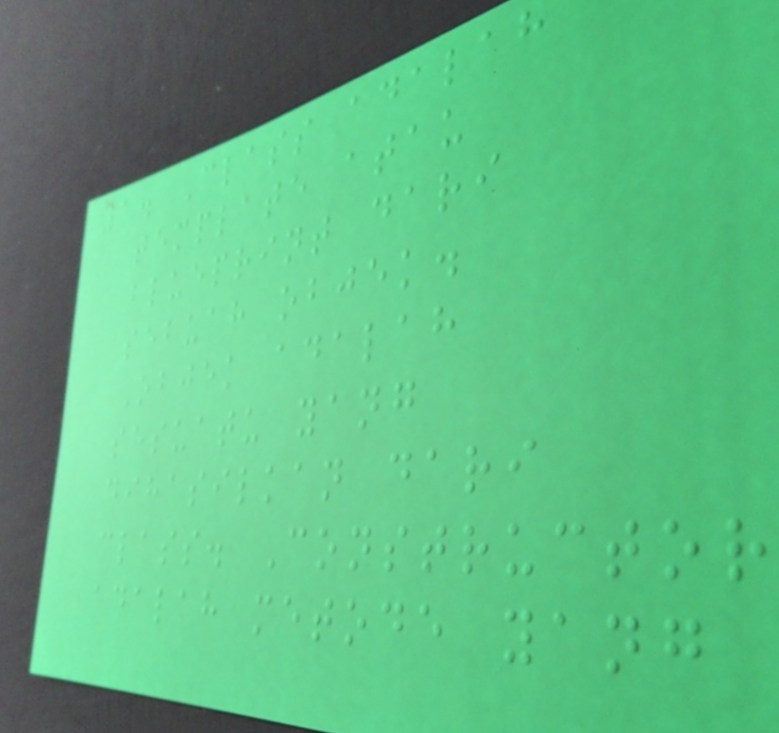1. Class adalah
template atau
blueprint dari
sebuah objek.
Objek adalah
sesuatu yang
dihasilkan dari
class. Constructor
adalah metode yang
